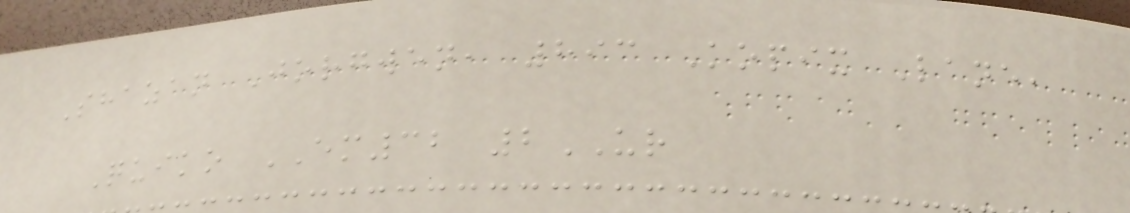Shazan Jorgwen, 893 Kopix Lane,
Quiko EM32 2UR
